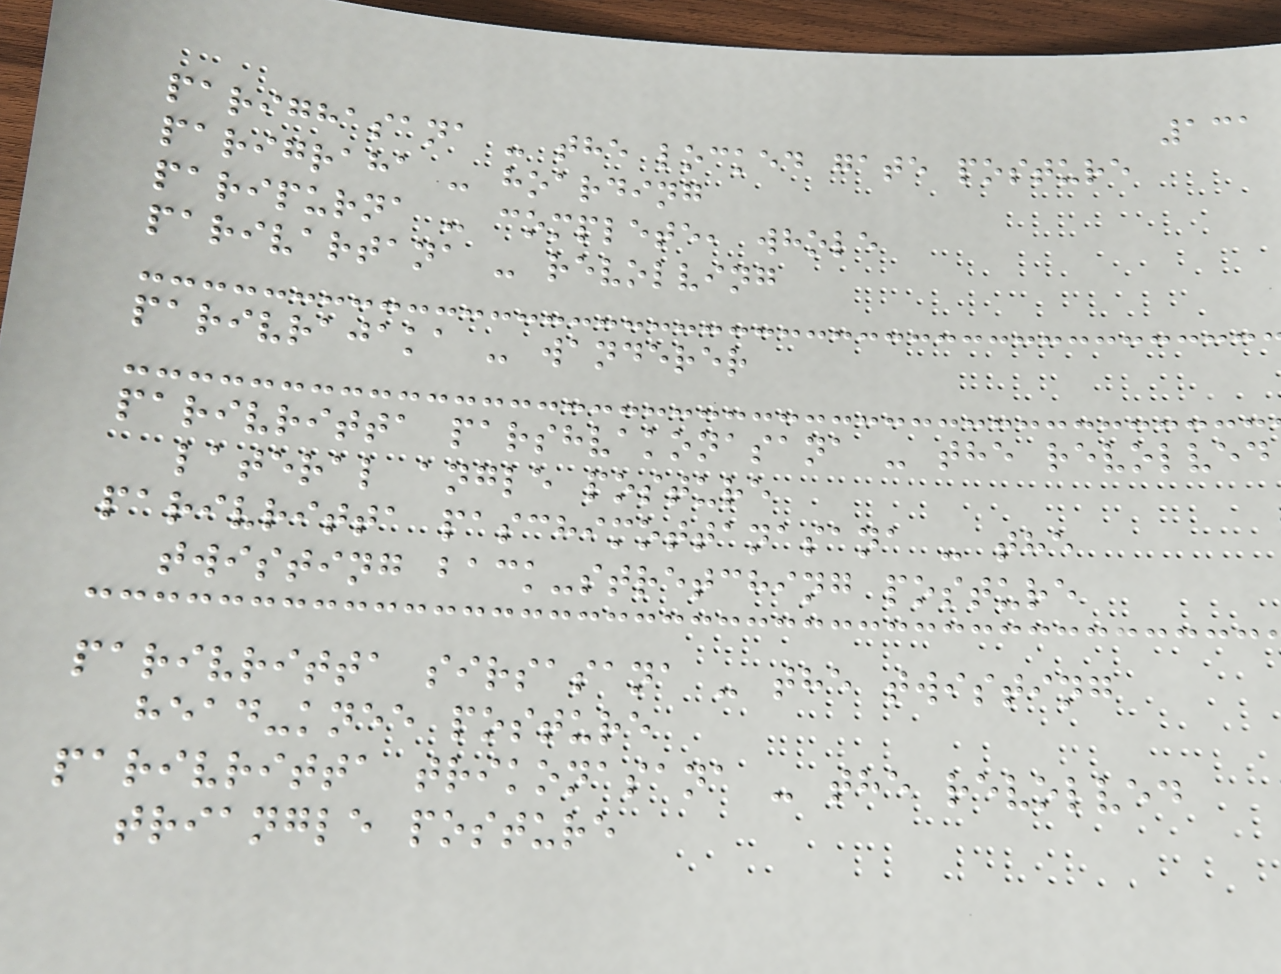131
parighasana - the locked gate posture
parigraha - hoarding
paripurna - complete, whole
parivartana - revolving
parivrajaka - wanderer
parivritta parshvakonasana - the revolved
lateral angle posture
parivritta paschimottanasana - the
twisting back-stretching posture
parivritta sirsasana - the twisting
head-knee posture
parivritta trikonasana - the revolved
triangle posture
